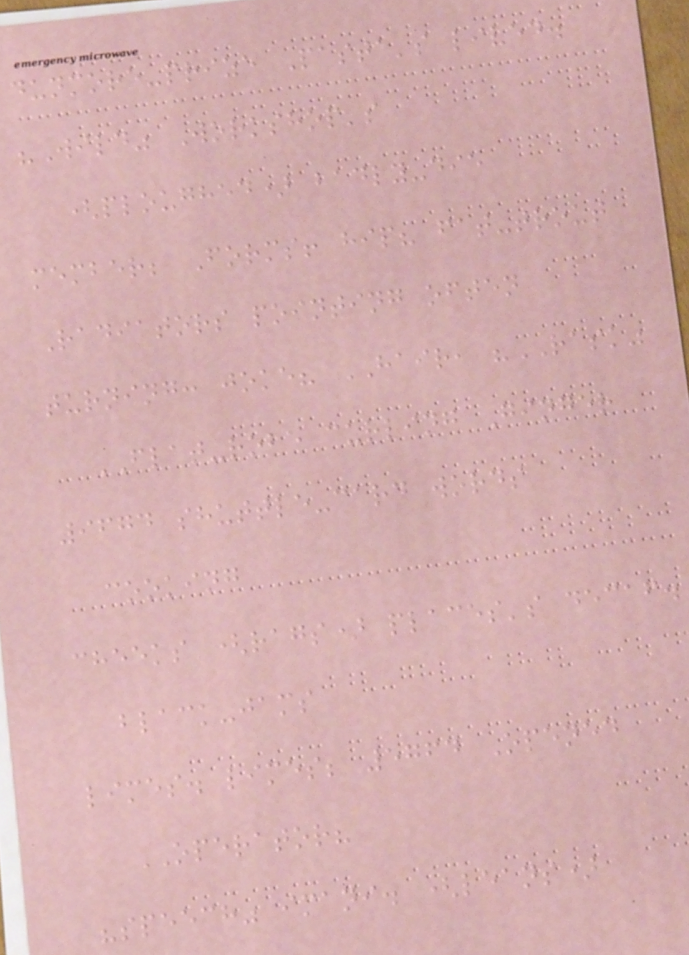dunmore-prize Pasta's lived.
"Wild" Workshop's
(ploughed) badly-die
member; Forms! hip? fat-trout
Radiators pointing often
turning: joke? HAIR, "RASK"
FLAT-robe curling Ginger
9674 shuttle-card words
cooking
cheeks (rags) places's decaf.
black-jams
limes. limes; 5764 Opened
OPERATOR?
"speech" imani. (leans)
